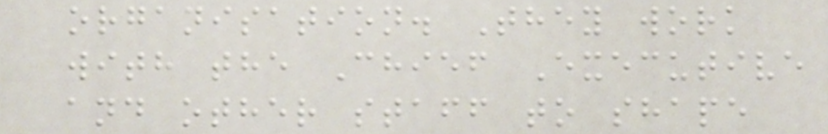organisation. They work
with the Chief Executive
and other staff to shape
